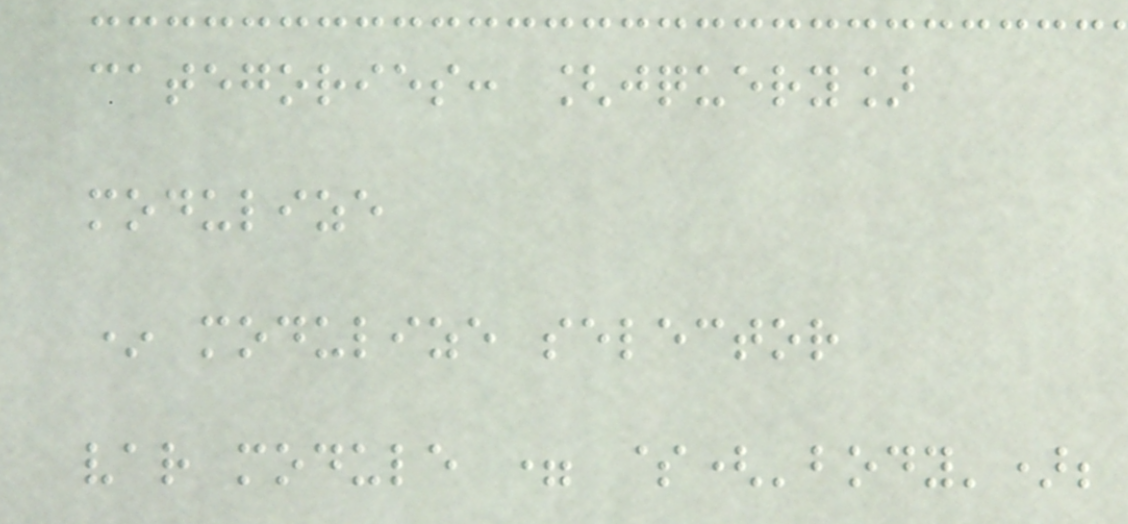categories: [jquery]
modulize
* modulize selector
var module = $('body');
